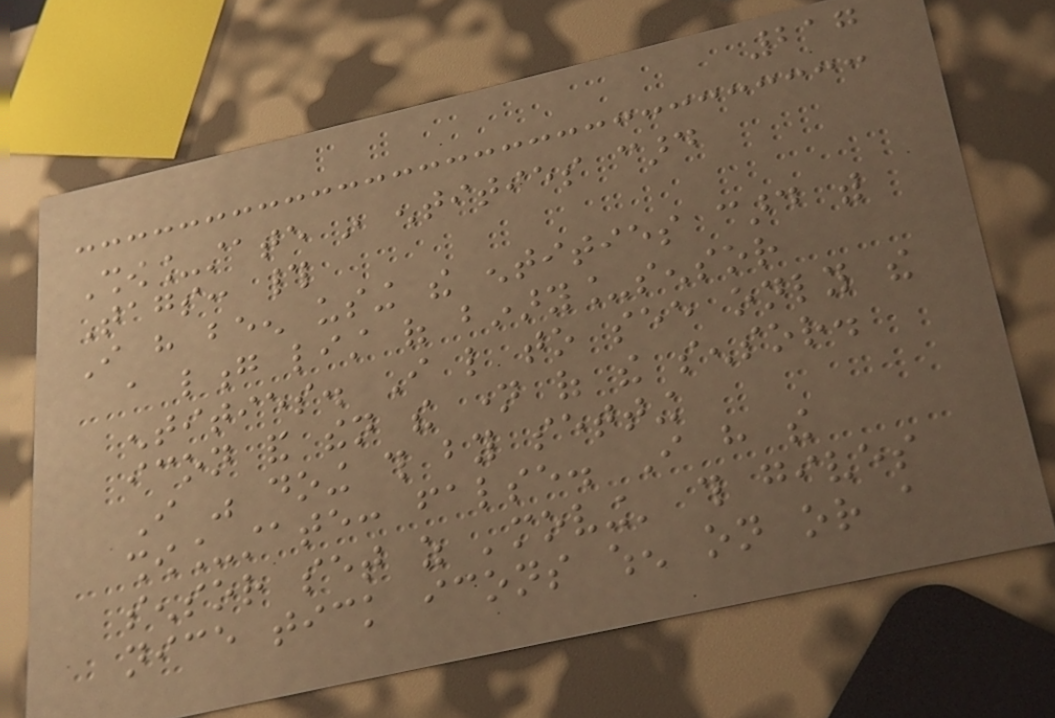217
Show_state in entities card
Tags: #
I have been using the entities card with
a long list of binary_sensor
entities. I like to see only the
icon and then the name of the sensor.
I was doing this by setting
show_state: false. I have the
sensor set as 'moving' this gives
nice tick icons when on or a
